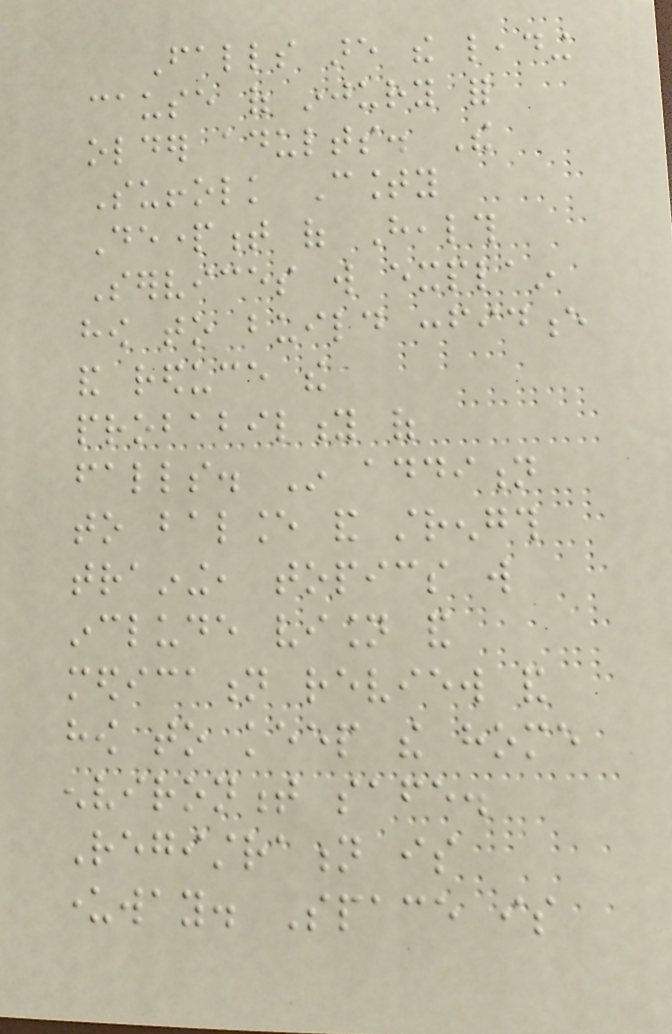Falls are the leading
cause of injury for
older adults. The
Suffolk County
Department of Health
Services will explain
how to build confidence
and reduce the
probability of
falls. In addition
to balance and strength
training, topics will
include vision and
medication review and
how to keep the home
environment safe.
Registration is
underway. Space is
